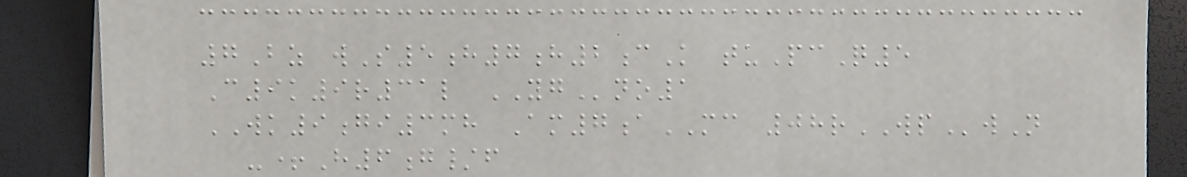7Bz wS5h7h2cK tuPcQ5
C9k9r31l YGno1
WK9gi3mh Am7aMC 08rWPwN
-+H6g/f
